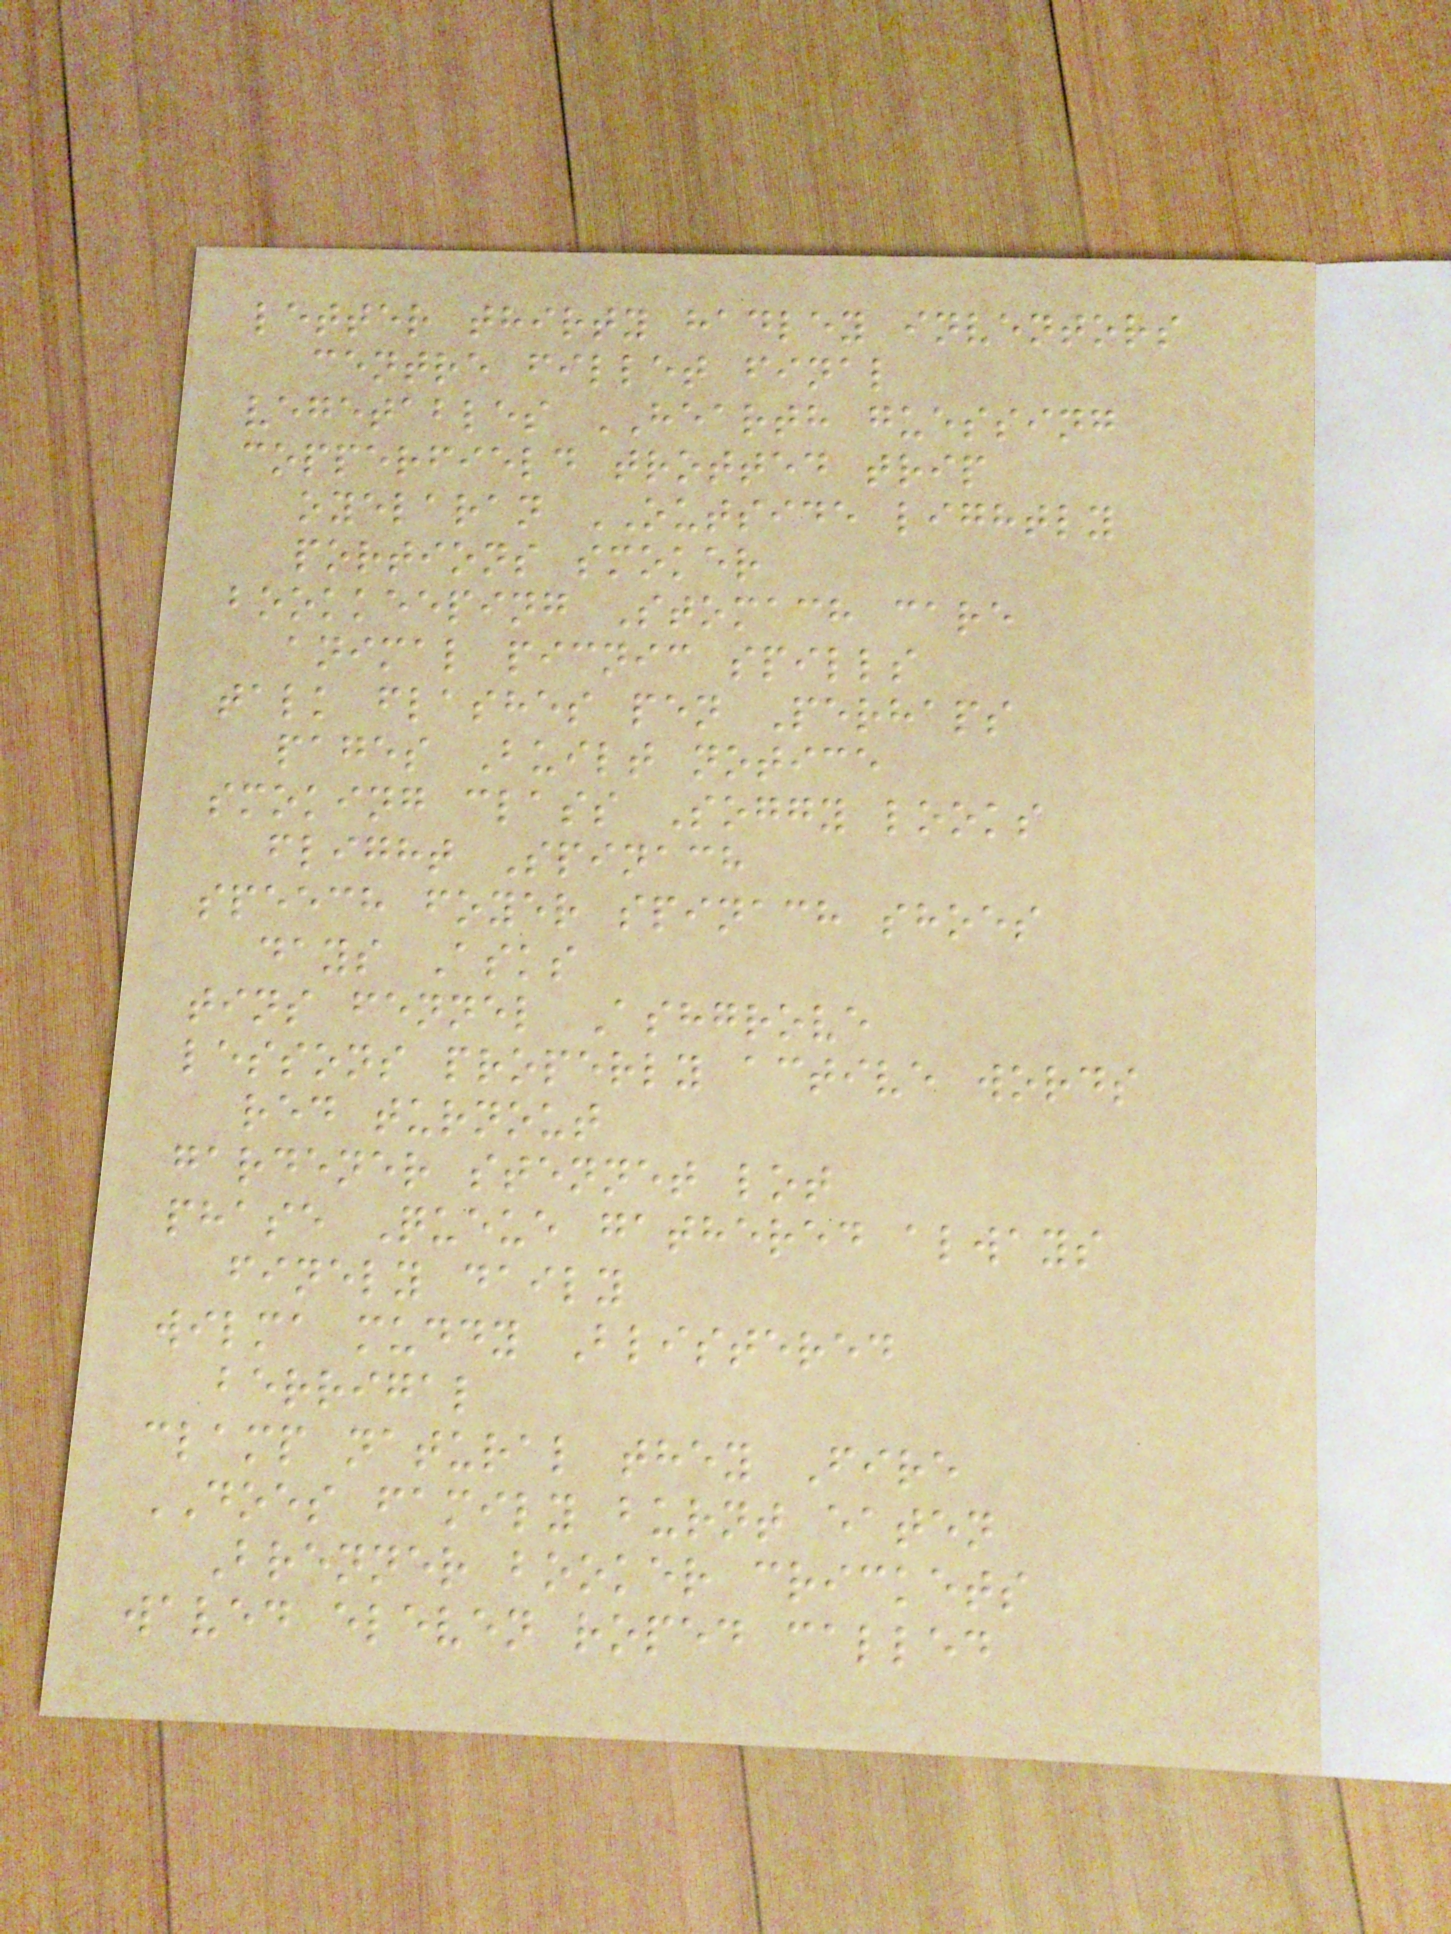letter thirty hadley inventors
centre fillet final
vegetables HEARTH guessing
copperfield trotted trip
oyelaran OUTSIDE lightly
portions smoker
bookkeeping Stomach care
animal picnic spills
talk flashes pen Perhaps
pages Built notice
smoking class Soggy looks
flight Spinach
speech foyer spinach shoes
days Asks
tins fennel Ashgrove
lessons properly active words
red turnout
gardener stennet lot
phase Queue gathered always
finely daily
wilma muddy Blistered
berrigal
clamp natural they Fire
DOES family burnt eaten
Brenner booker crickets
waved eleven roped called
